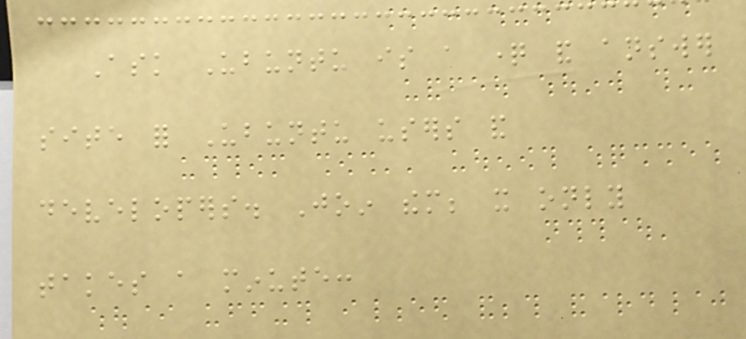Ask Ubuntu is a question and answer
site for Ubuntu users and
developers. Join them; it only
takes a minute:
